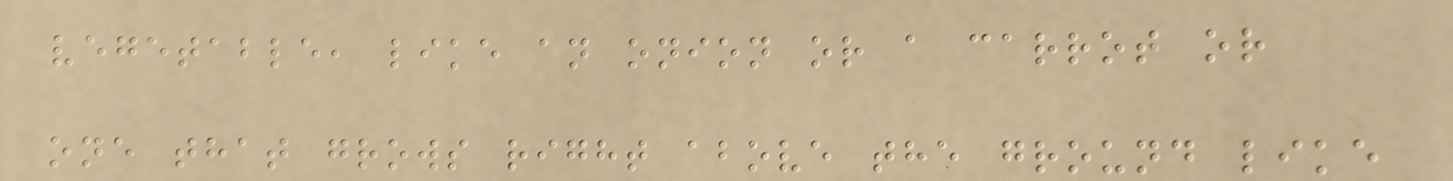vegetable, like an onion or a carrot or
one that grows right above the ground like
